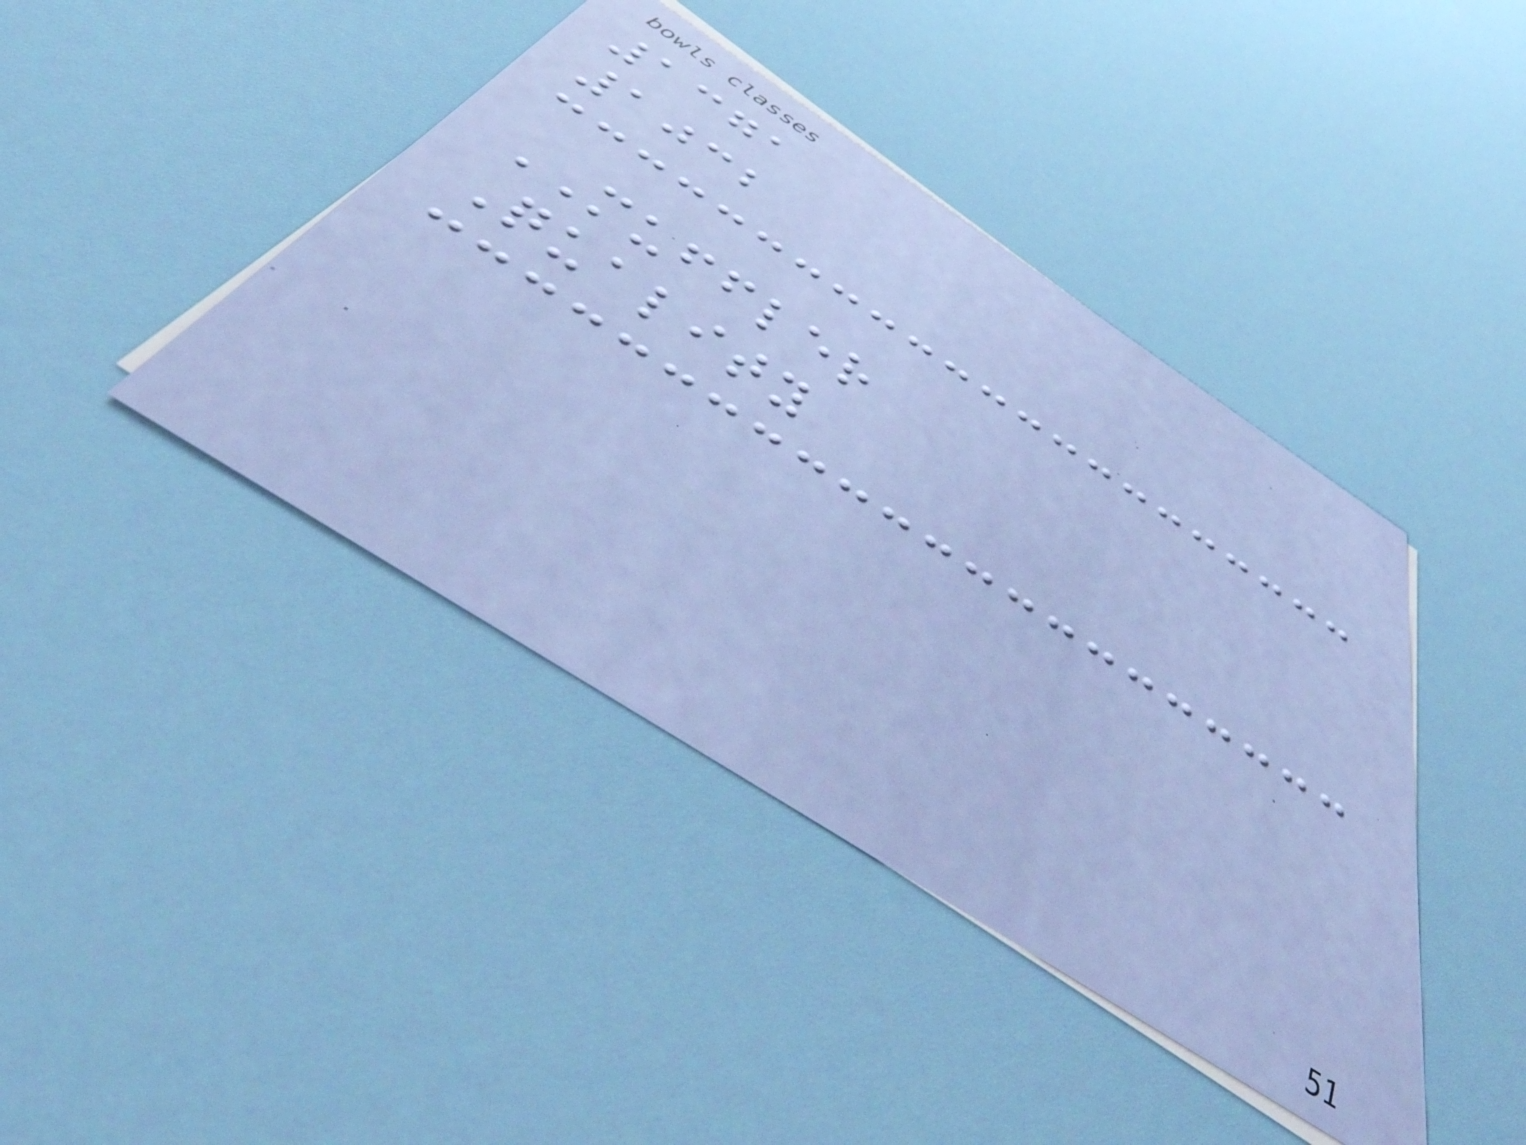1371
1032
MUFFLER
Quality
